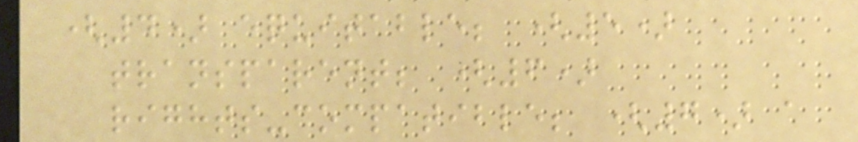(4) equitable; (5)
transparent; (6)
rights-compatible; (7) a
